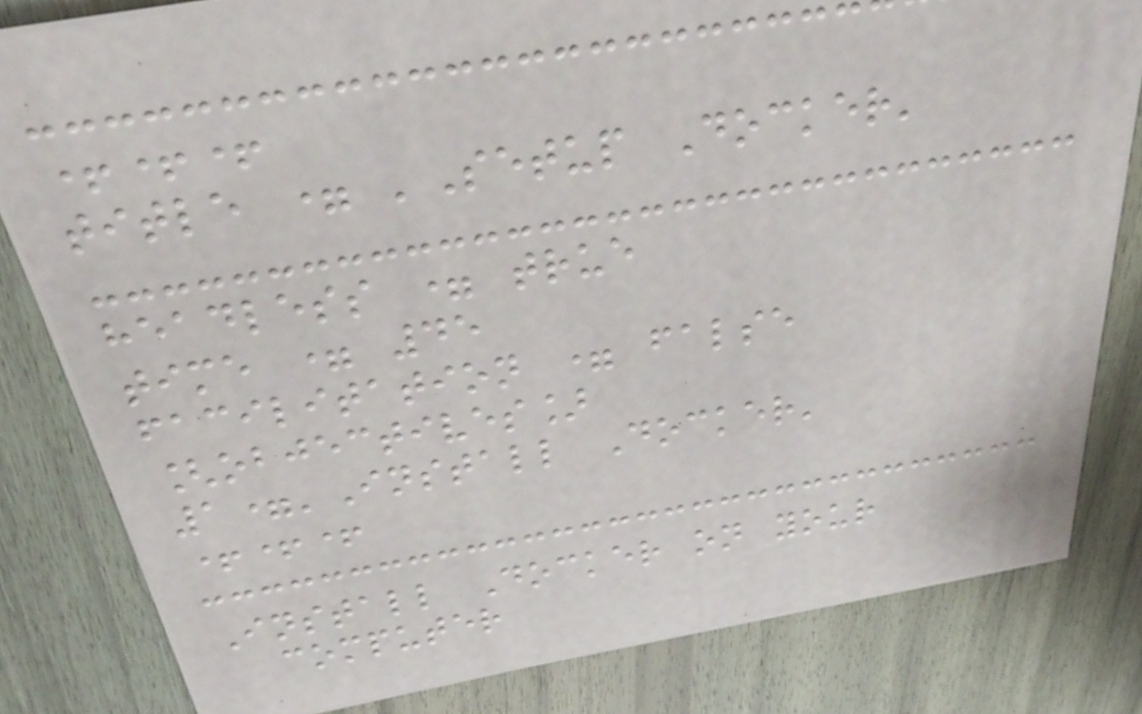+++
title = 'Setup Docker'
headless = true
time = 45
facilitation = false
[objectives]
1='Install Docker'
+++
Install Docker on your
computer
